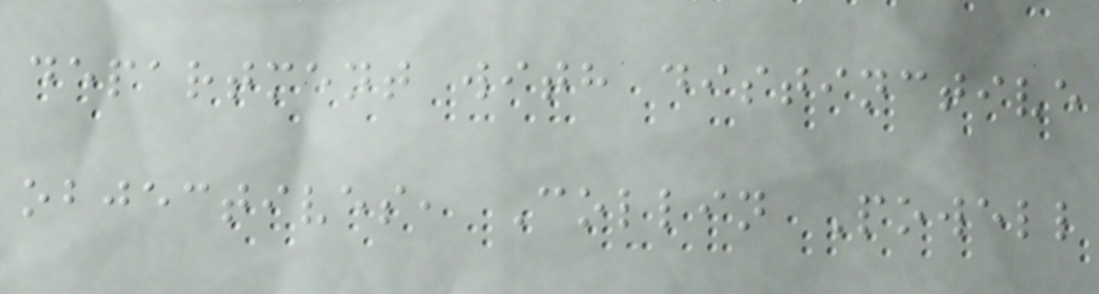department with distinctive
objectives, Collin Powell
